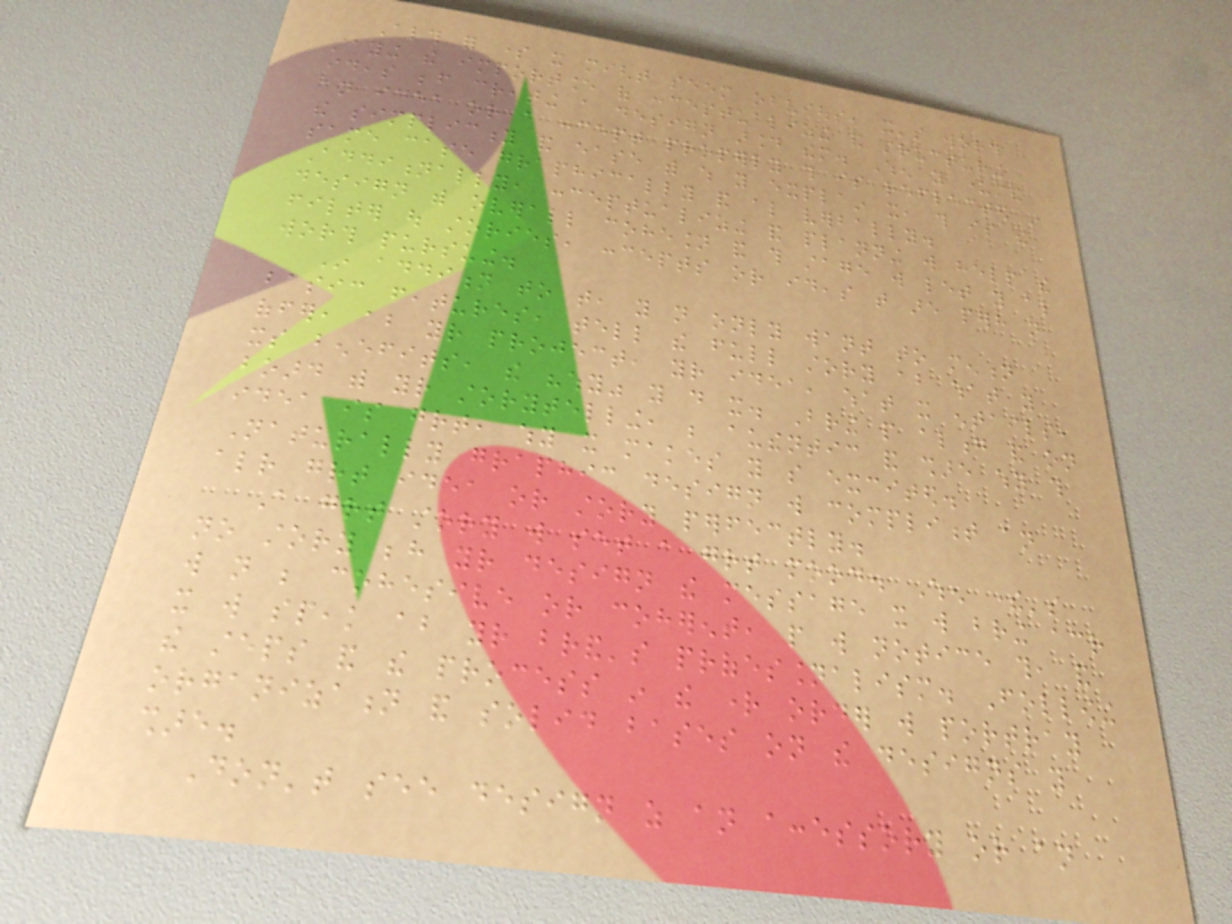Although for some it might seem obvious, it's worth
staying the importance of conceptualizing and structuring
ideas before creating a design around them. When you understand
an idea or a concept properly this is reflected in
the simplicity and ease with which you explain it, this is the
same case graphically and also verbally.
Additionally, conceptualizing and planning will help the
design with overall cohesion and this stage will let you also
filter out stories, concepts or ideas that are perhaps not
worth pursuing.
In addition to that, you not only want to mention
basic features, tell the full story about what you
offer, about your project, your idea, what it entails,
its benefits, the "why" you do it. Bring people along and on
board with your storytelling, be authentic and share why this
idea is great, why it makes you so excited.
Naturally graphic design will compliment an
already great idea or story perfectly.
A great story will set a great mood. When there's
no story behind your design the message it will bring across
will not be cohesive or coherent, people will notice this, and
it will speak about your brand's professionalism. Following
the steps and the process in the right order will portray
organization and solid bases on the designs you
share.
Don't see design as an accessory or an
